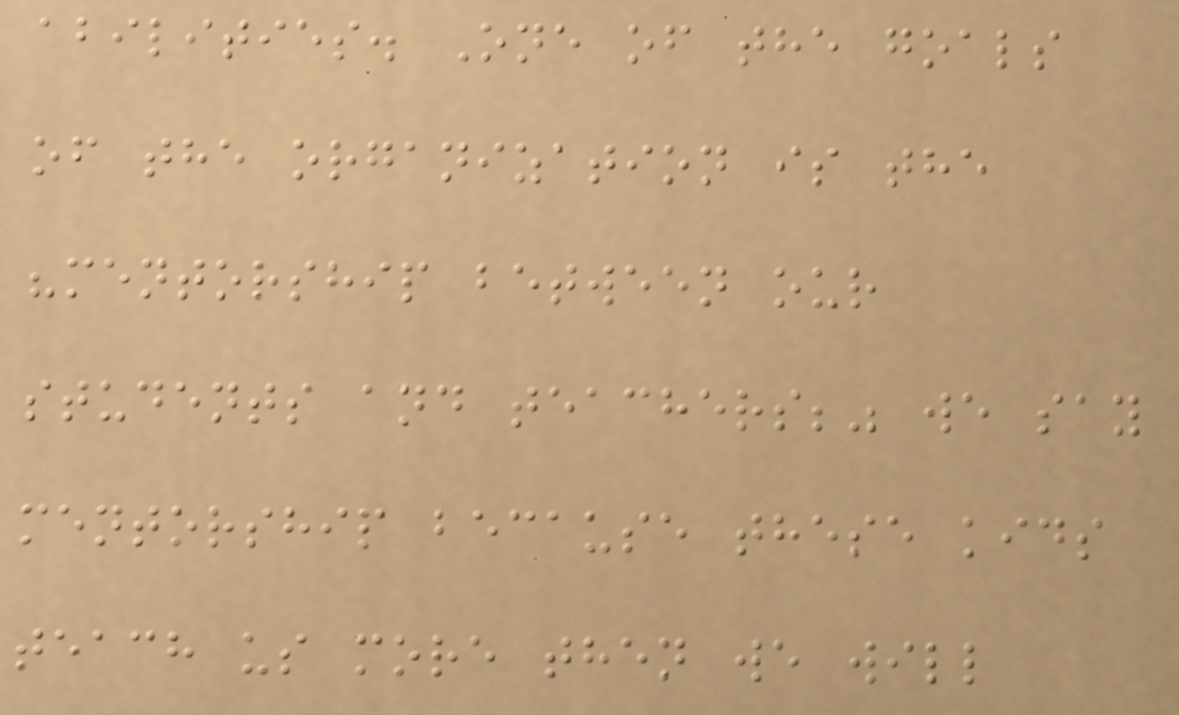abilities. One of the goals
of the organization is the
"mentorship between our
students and teachers;" we say
mentorship because these kids
teach us more then we will
